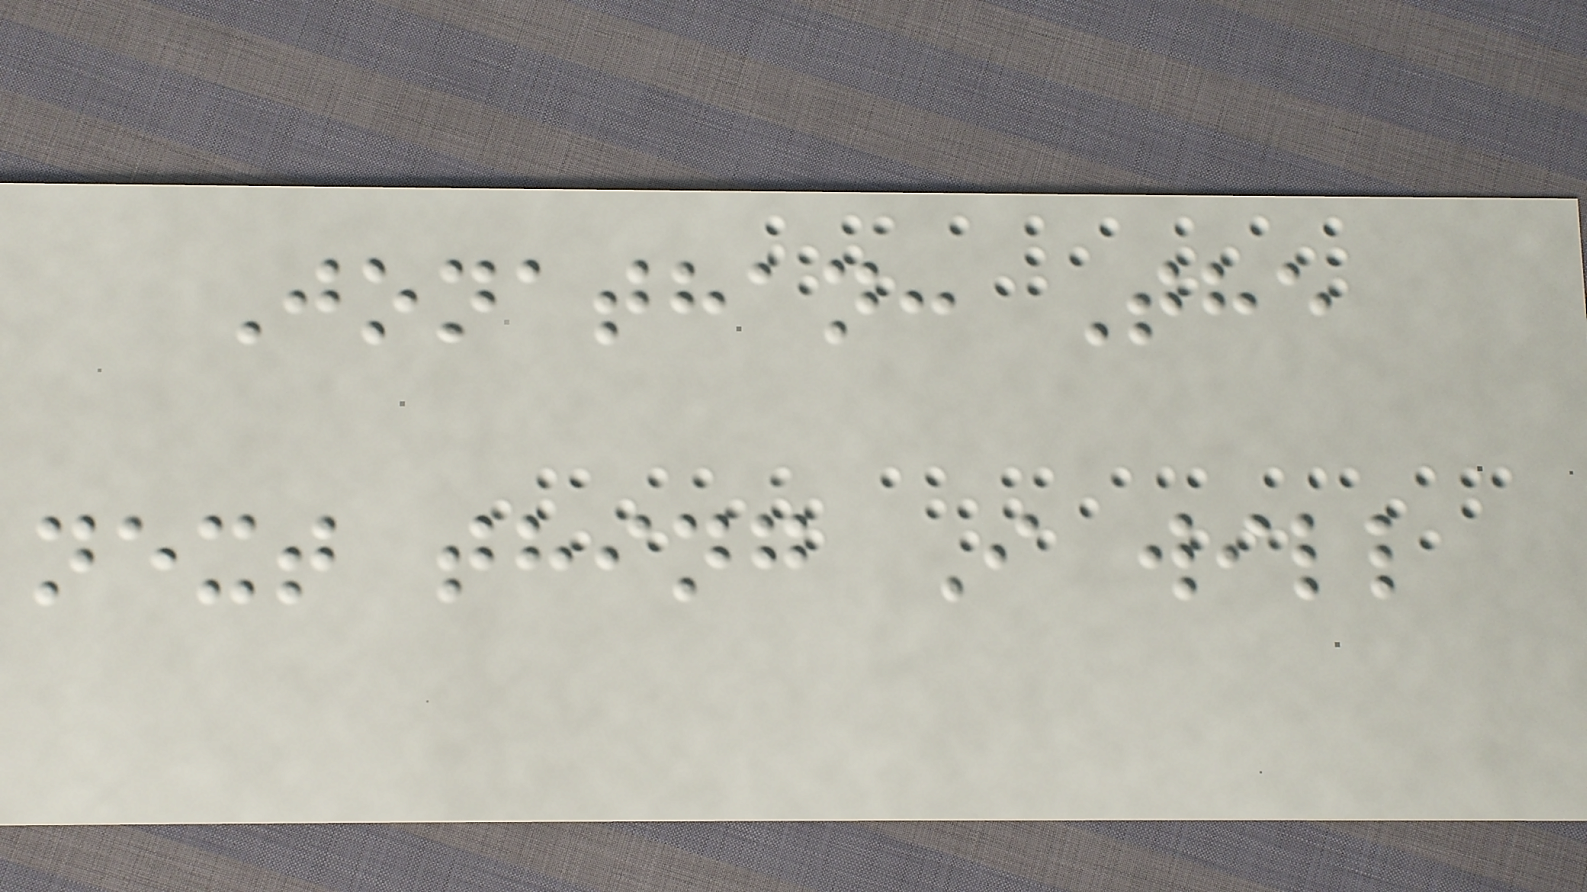Jonathan: The
next thing I will
